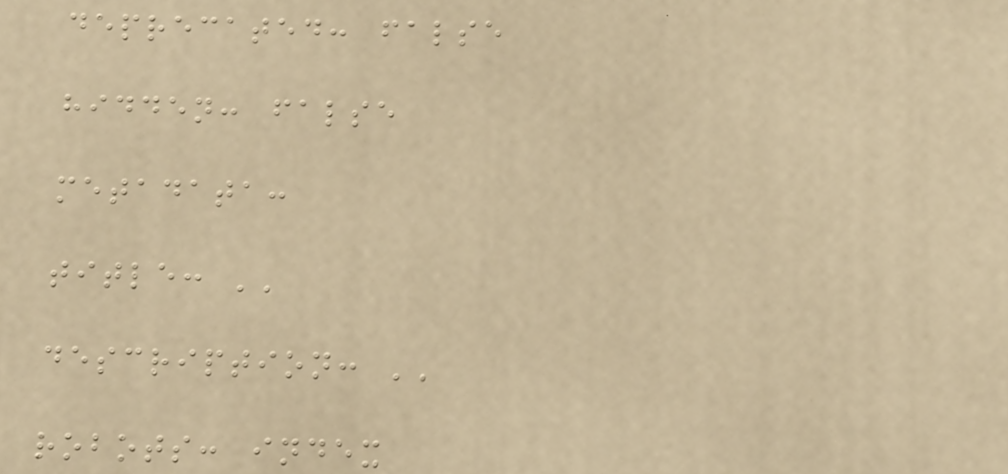deprecated: false
hidden: false
metadata:
title: ''
description: ''
robots: index
